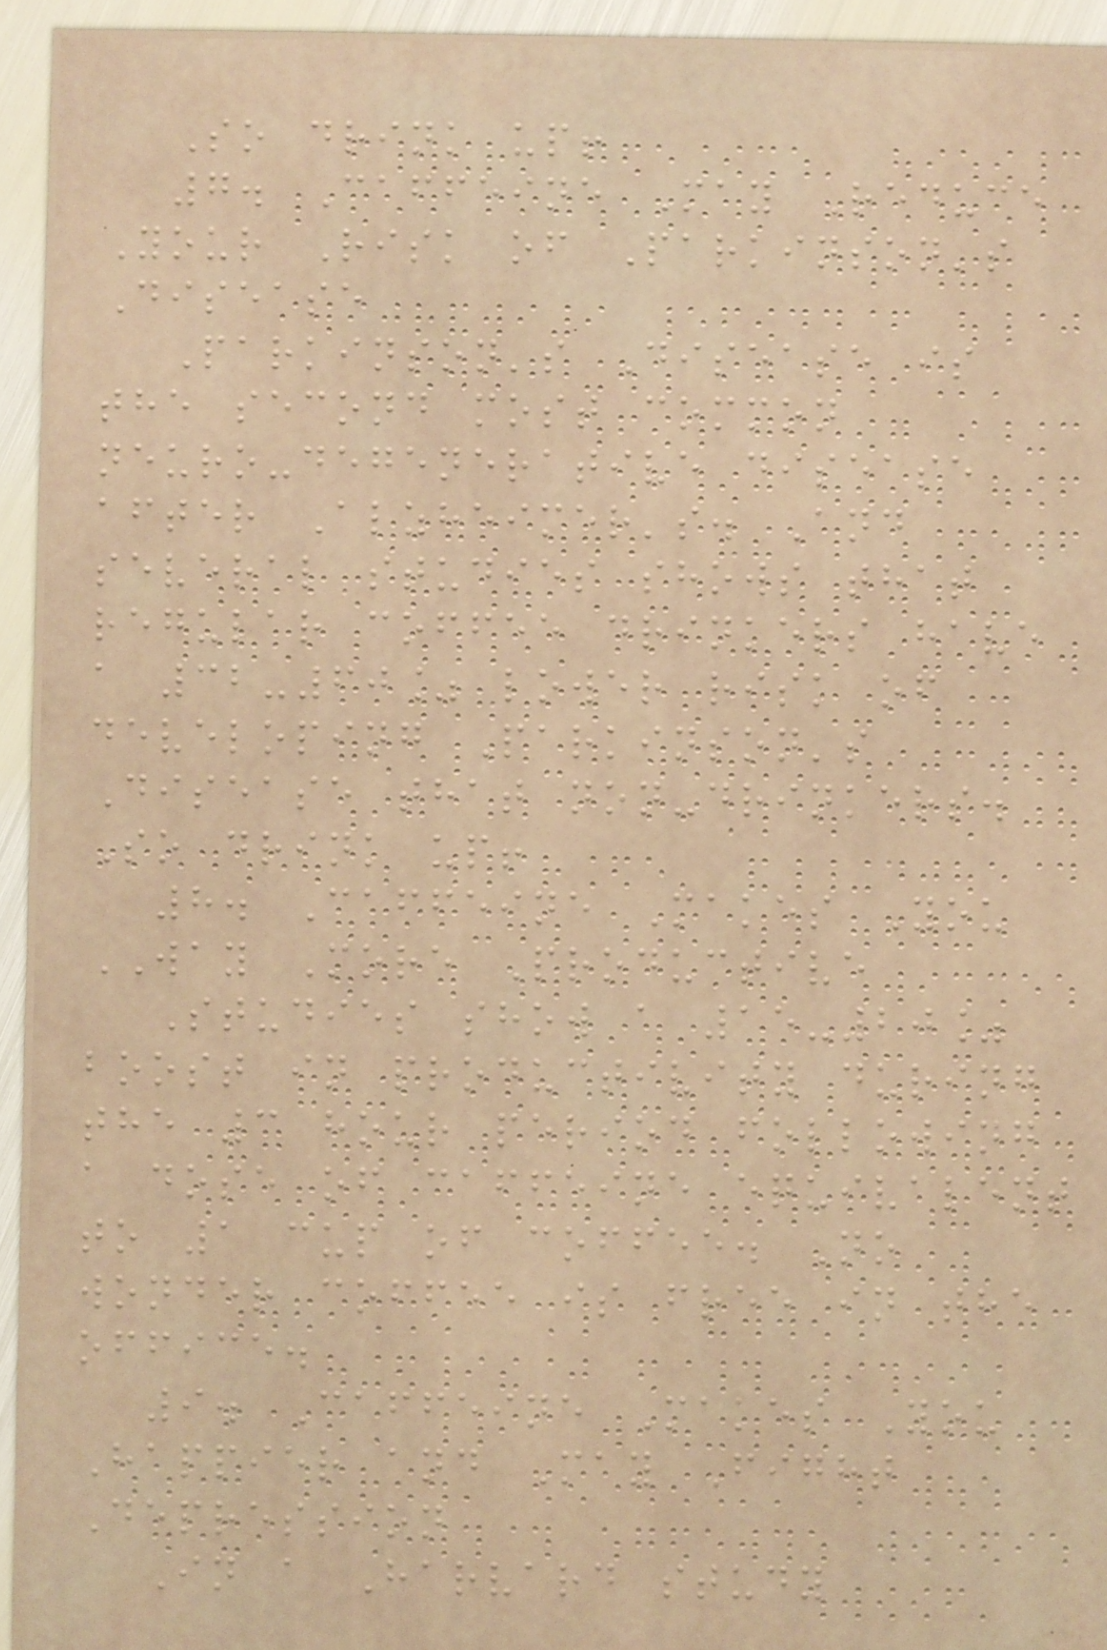So drink up!
7. Caffeine May Reduce
Your Risk of Parkinson's
Disease
Parkinson's Disease is
the second most common
neuro-degenerative disease
after Alzheimer's. And
several studies shows that
regular coffee drinkers have
a 32-60% lower risk of
developing Parkinson's
Disease that non-drinkers.
So drink up!
8. Caffeine Makes You
WAY More Productive
Studies show a 15-20%
boost in productivity during
the 3 hour period following
a dose of caffeine equivalent
to 1 cup of coffee. No
wonder coffee is free in the
office.
9. Caffeine Makes You
Happier and May Fight
Depression
In a Harvard study
